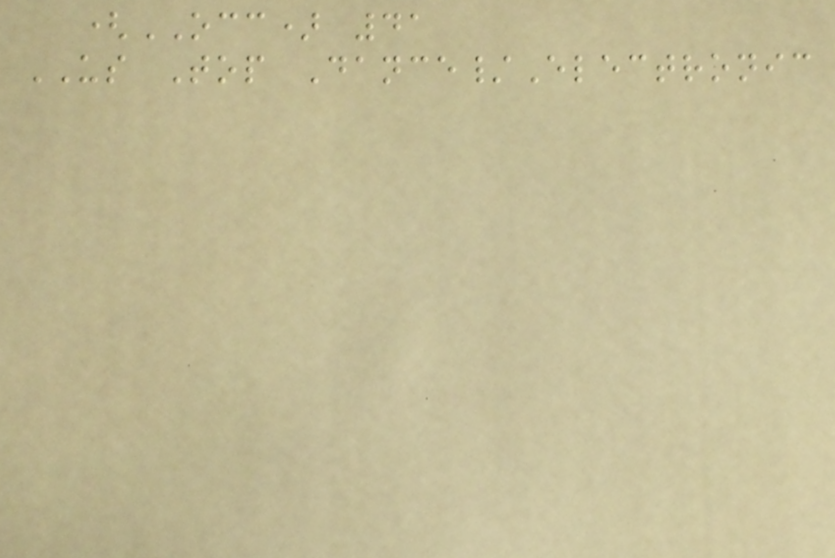(OCC) 41
US Top Dance/Electronic
